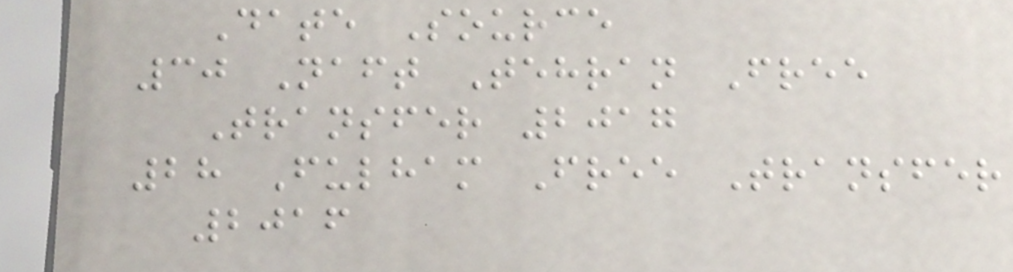Date Source
30 Naft Tehran Free
Transfer 2017
28 Fulham Free Transfer
2016
